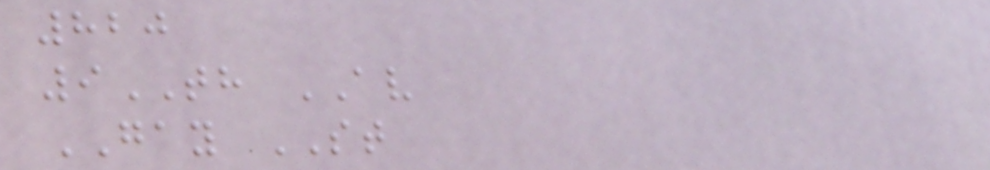820
9TH AV
GAY ST
